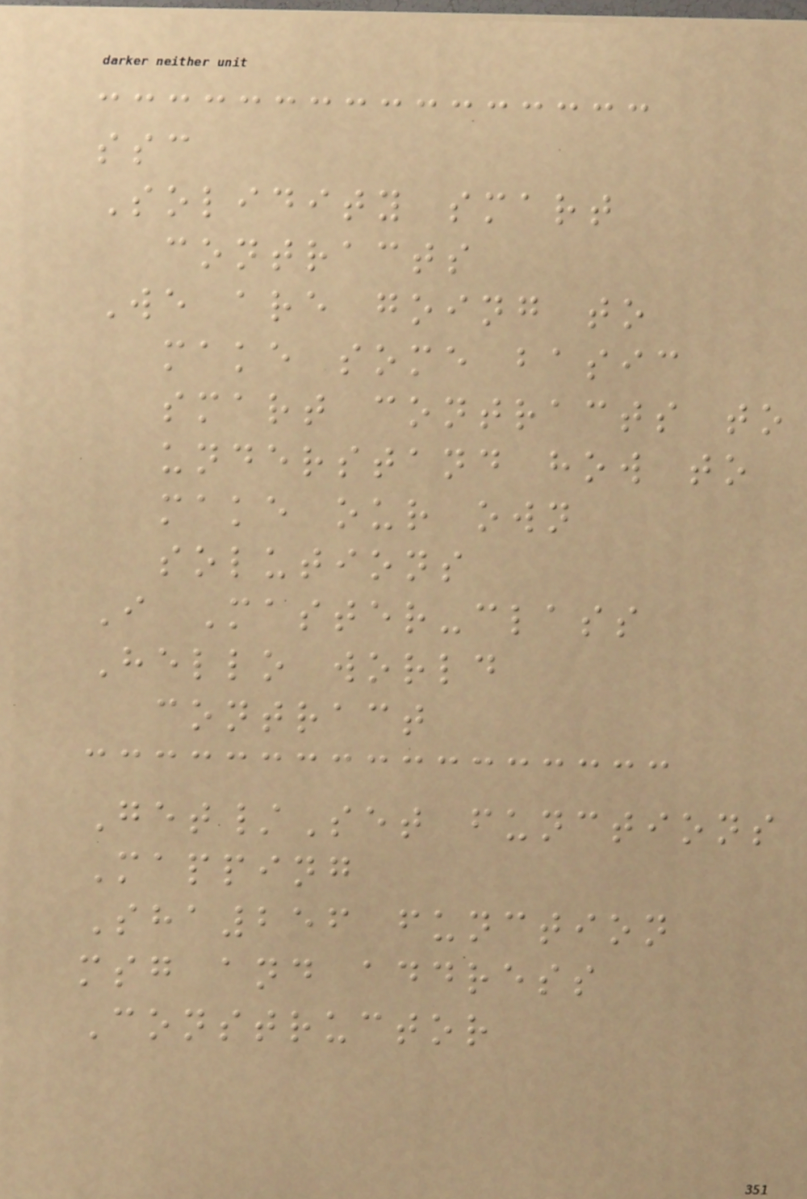ssc
Solidity smart
contracts
We are going to
make some basic
smart contracts to
understand how to
make our own
solutions
I Master-class
Hello world
contract
Get/Set functions
Mapping
Sha256 function
msg and address
Constructor
